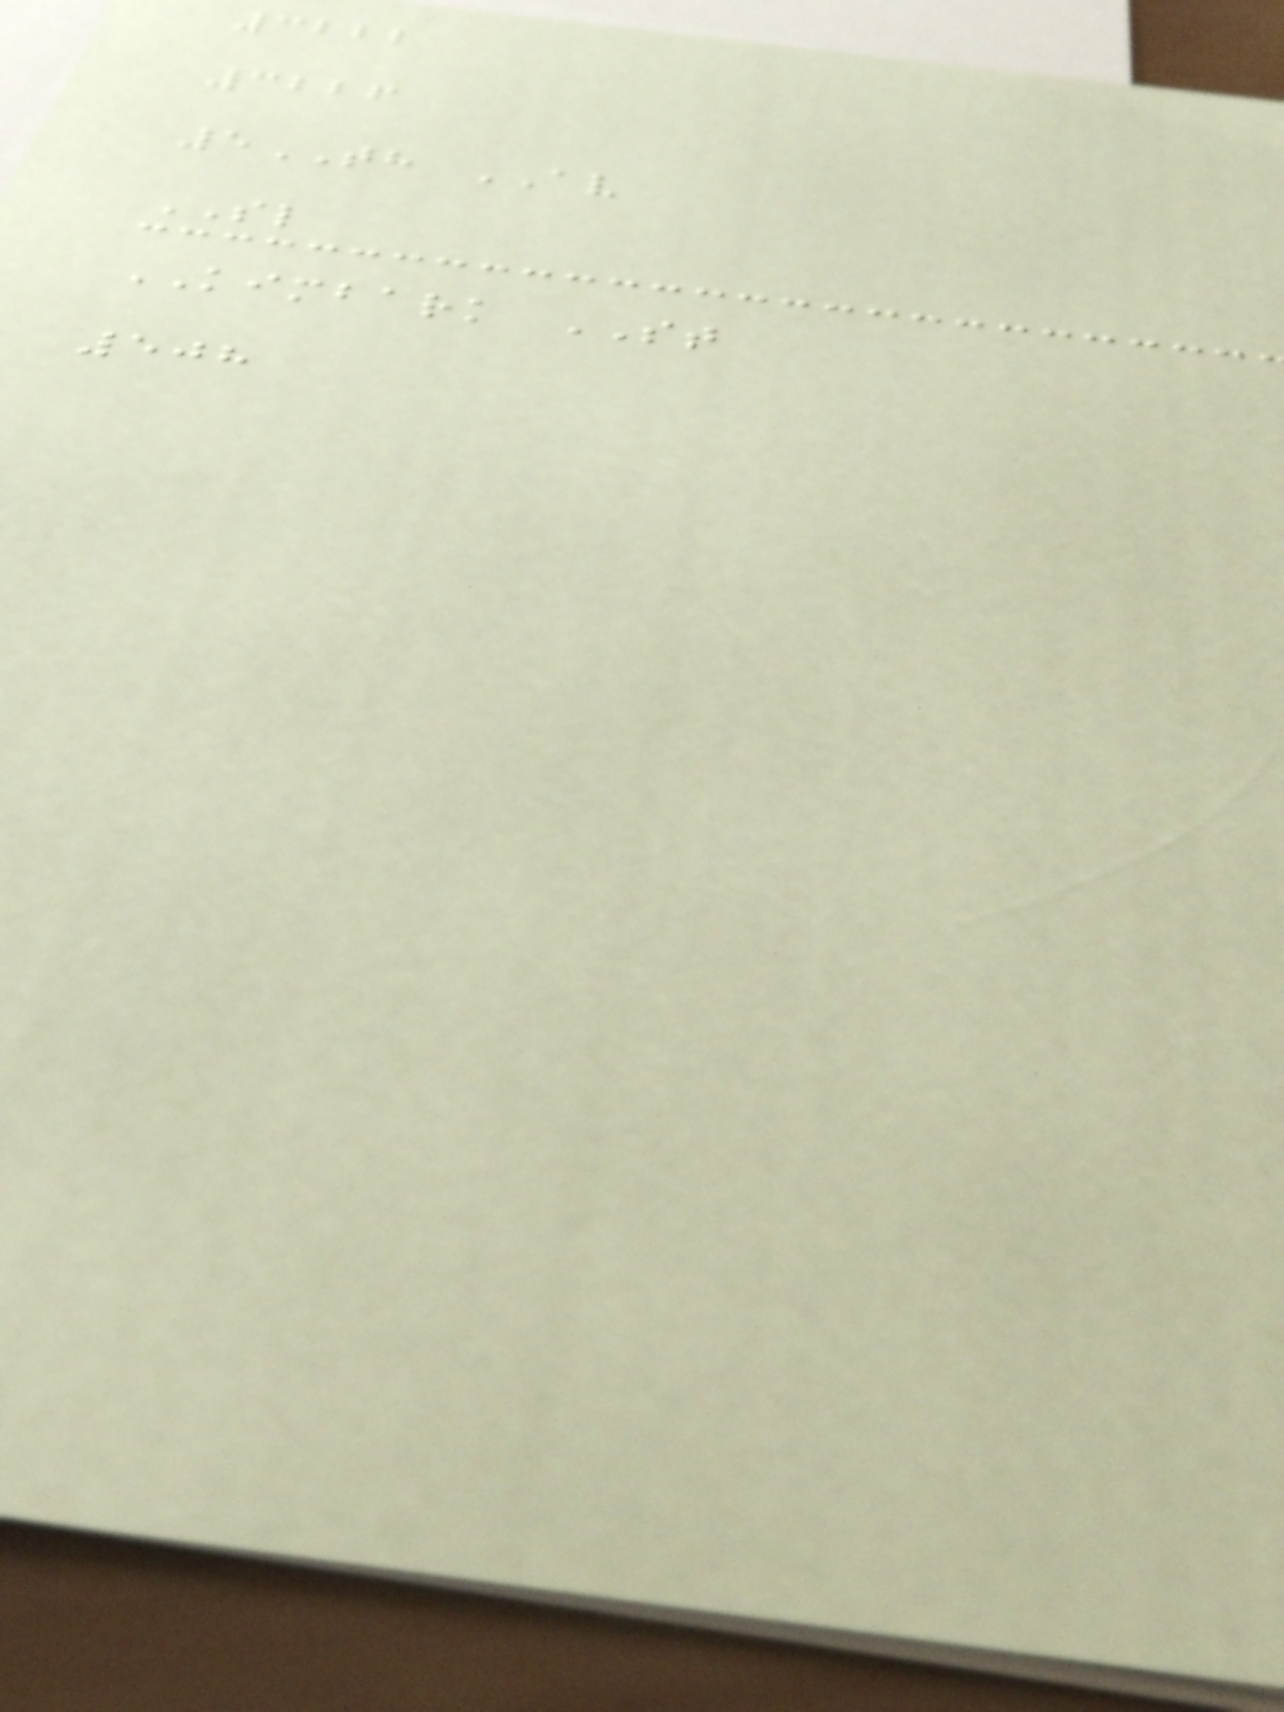3222
3226
5TH AV
SL
KIMBARK ST
508
